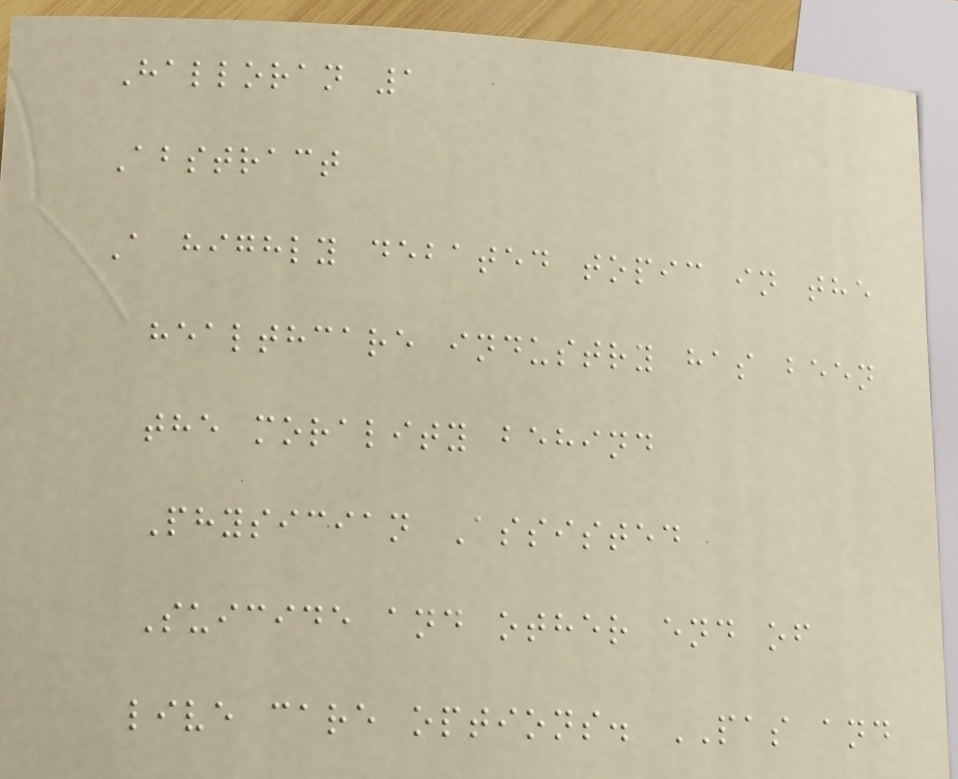Halloran 1
Abstract
A highly debated topic in the
healthcare industry has been
the morality behind
Physician Assisted
Suicide and other end of
live care options. PAS and
